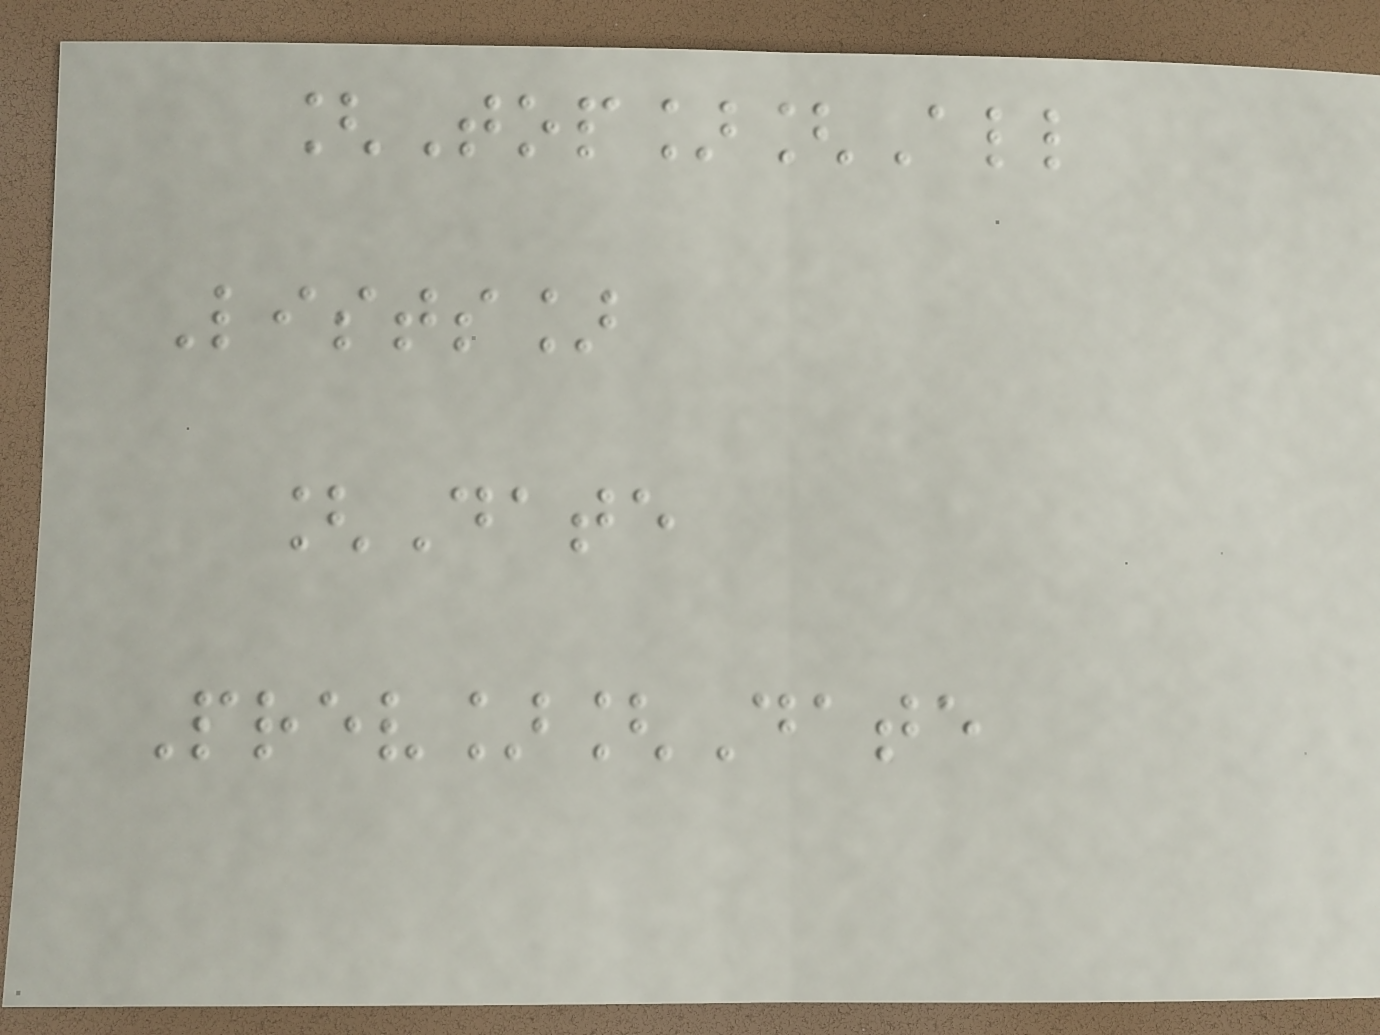[Top][All
Lists]
[Date
Prev][Date
